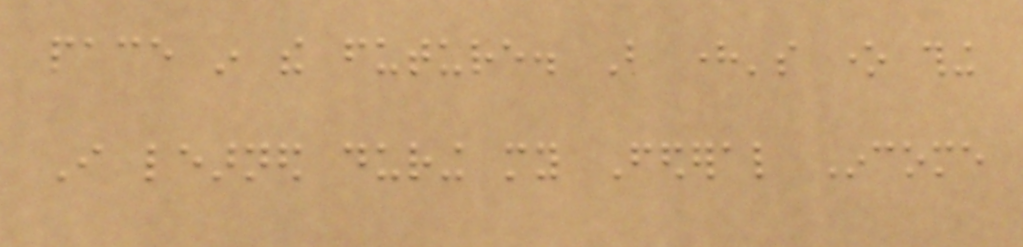pace in the future. But here's one thing
I learned during my Federal Income
